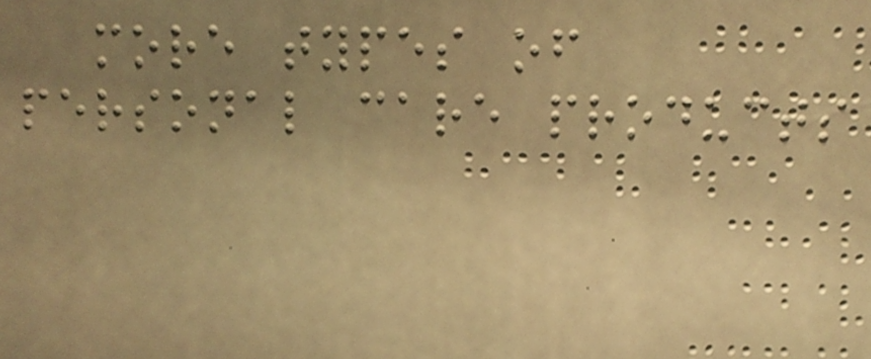more types of
personal care products
